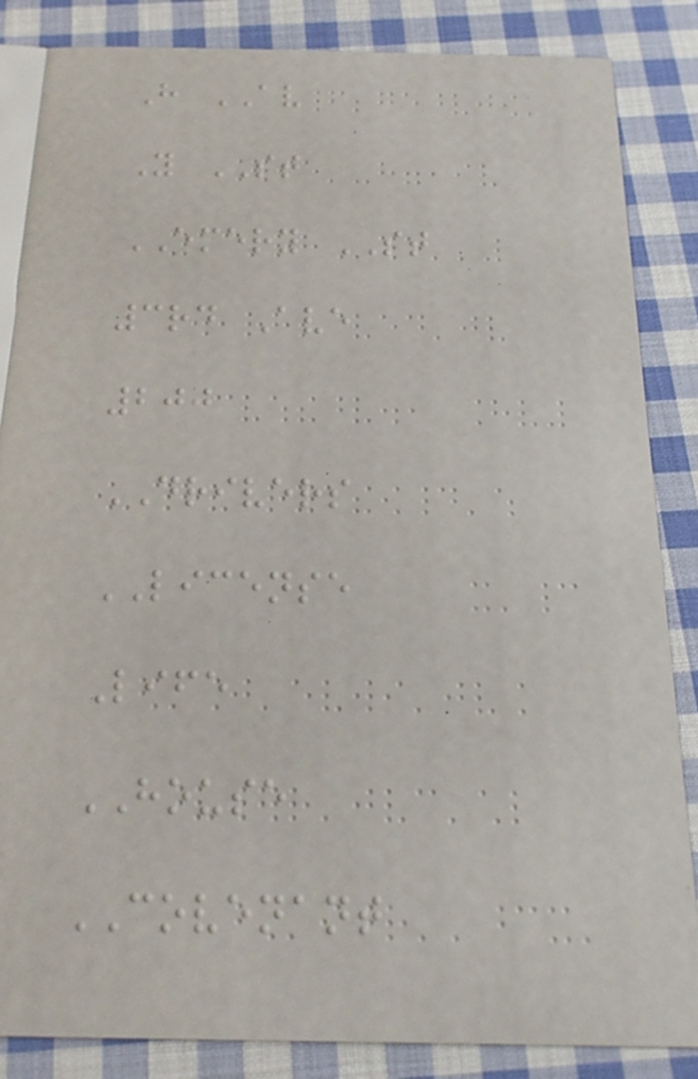H AV
Y ST
EMERY ST
3rd Ave
200
DRIVERS
LICENSE
Life
HOUSE
COVENANT
